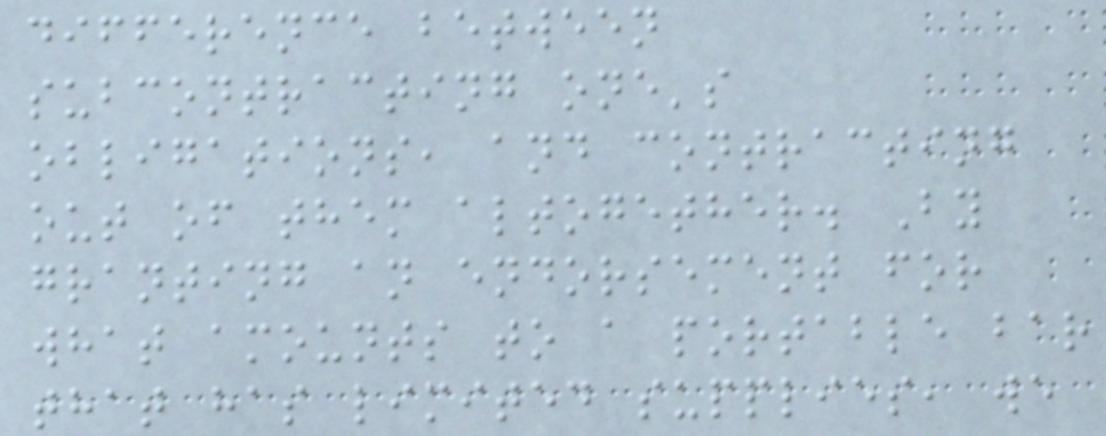difference between
subcontracting one's
obligations, and contracting
out of them altogether. By
granting an endorsement for
what amounts to a portable bar
that has limited supplies, we
